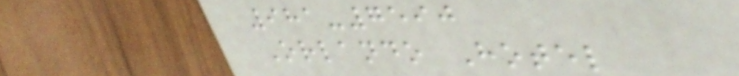981-7590
Orlando Hotel
